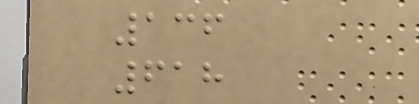136
618
